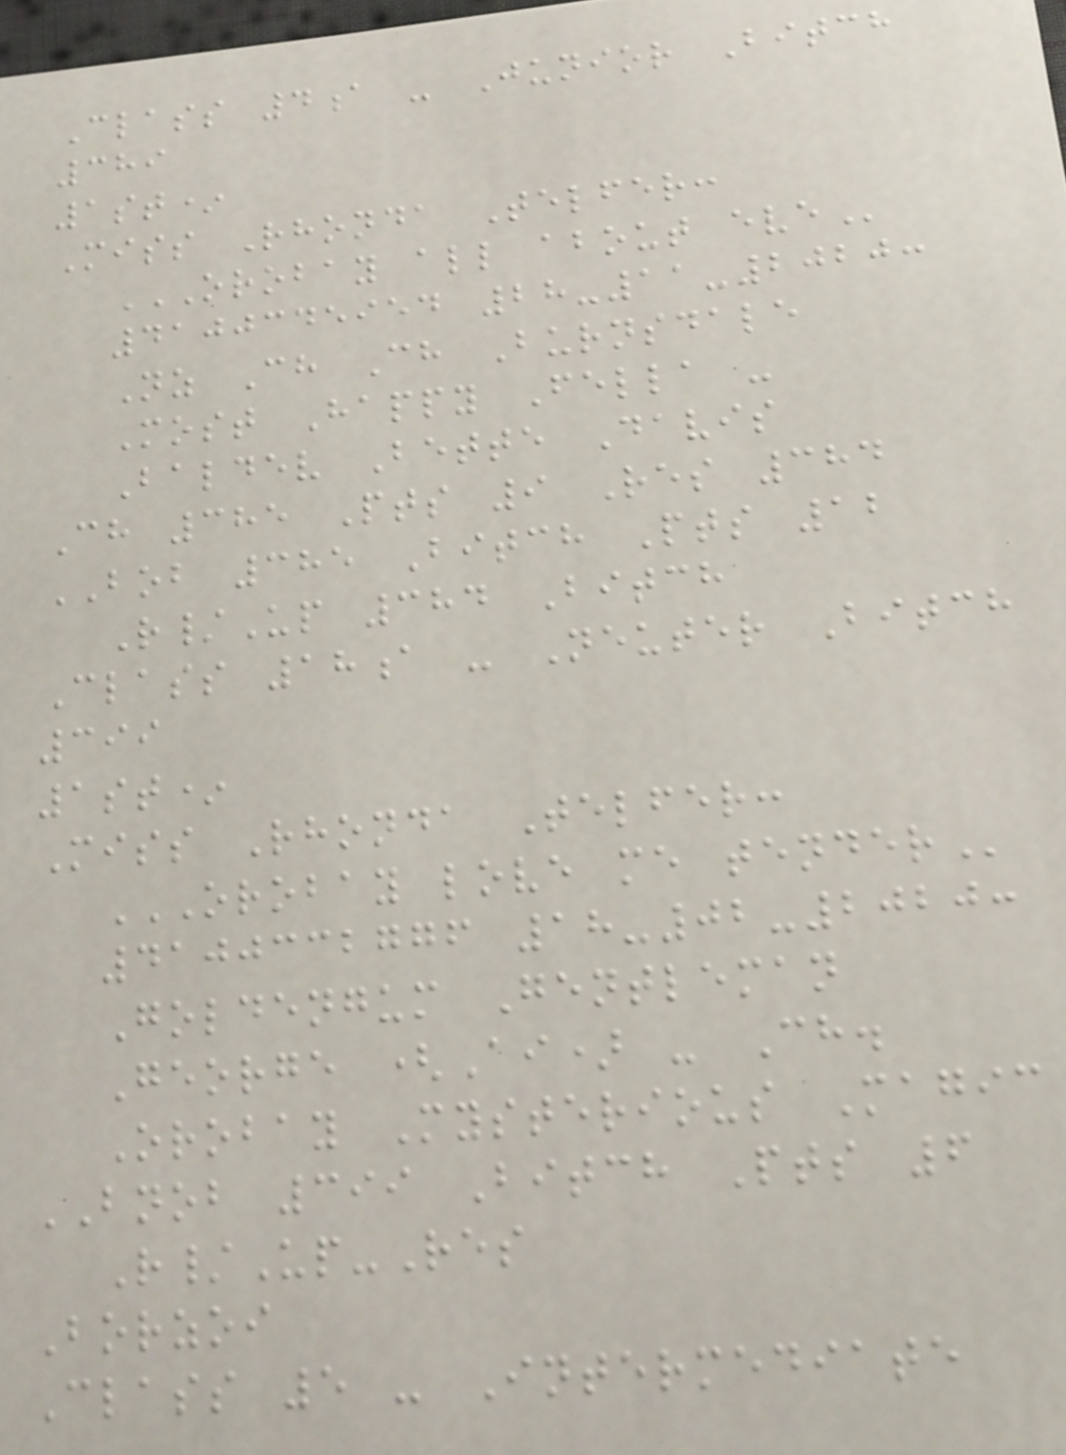Class 4a - Junior Bitch
389
1st*
Miss Rhonda Telfer:
OROBAY ALL ABOUT EVE
4100345954 28-11-2020:
Nz Ch Ch Burnsdale
Most Happy Fella -
Baldev Bette Davis
Ch 385 Pts 9 Res 384
BOB 385 Bitch Pts 12
R/Up 384 Bitch
Class 18a - Neuter Bitch
399
1st*
Miss Rhonda Telfer:
OROBAY LOVE ME TENDER
4100332776 18-02-2020:
Goldengum Gentleman
George (Ai) - Ch.
Orobay Mysterious Magic
BNOB 399 Bitch Pts 6
R/Up-Res
Borzoi
Class 5 - Intermediate
